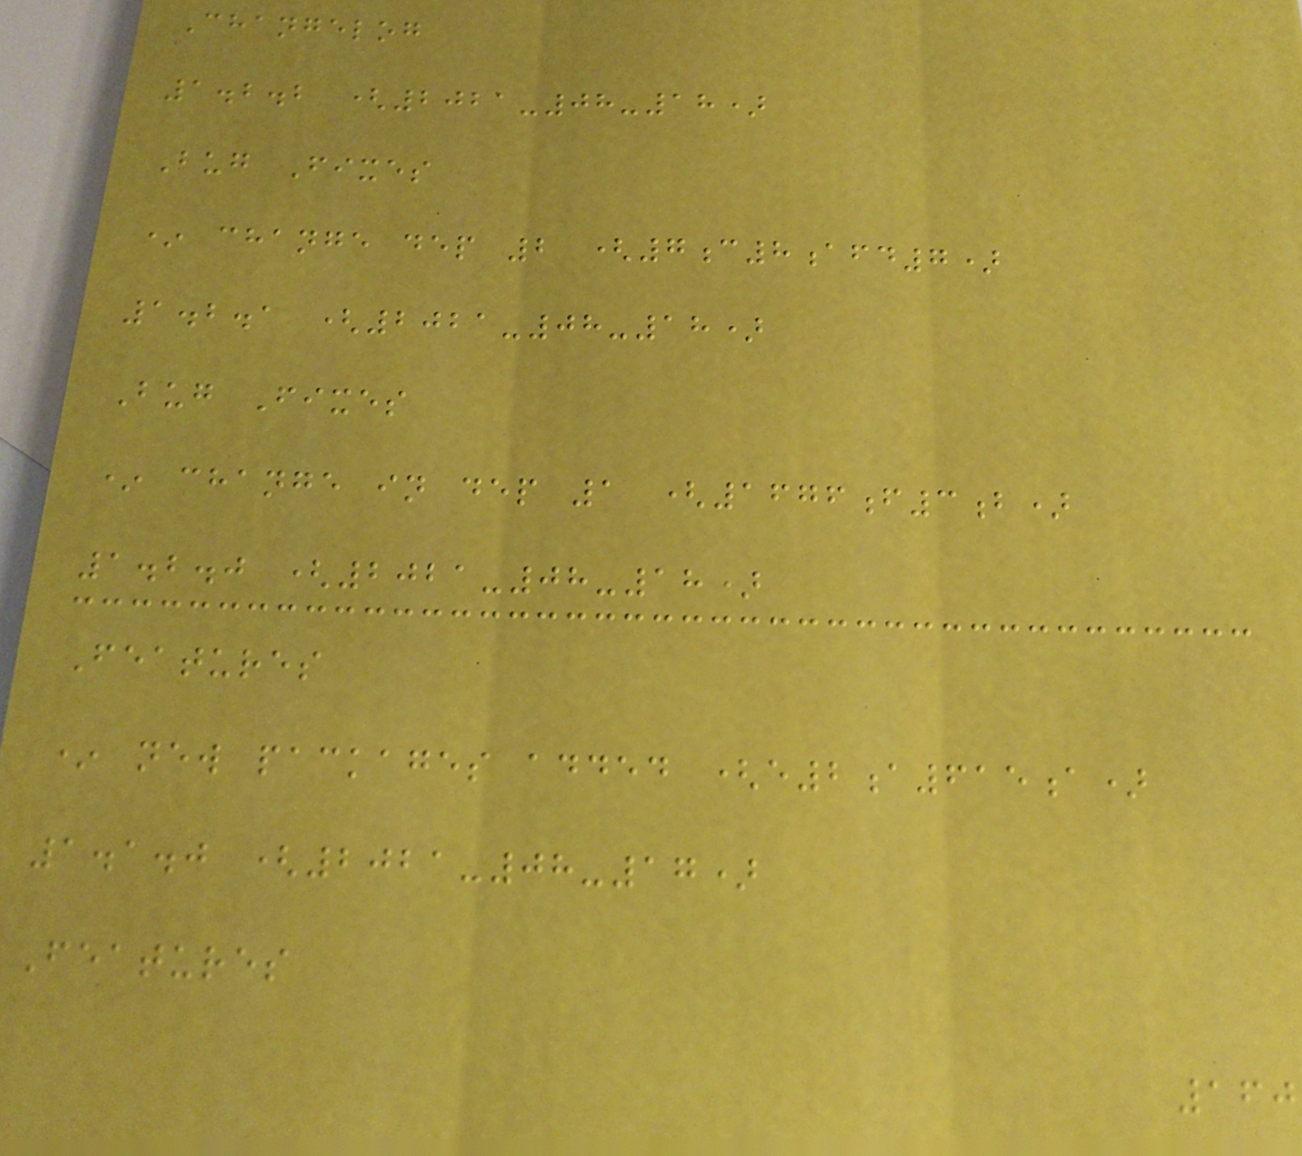Changelog
1.2.2 (2021-08-18)
Bug Fixes
* change dep 2 (7c8afd7)
1.2.1 (2021-08-18)
Bug Fixes
* change in dep 1 (1676f3b)
1.2.0 (2021-08-18)
Features
* new packages added (e2a615a)
1.1.0 (2021-08-17)
Features
160
